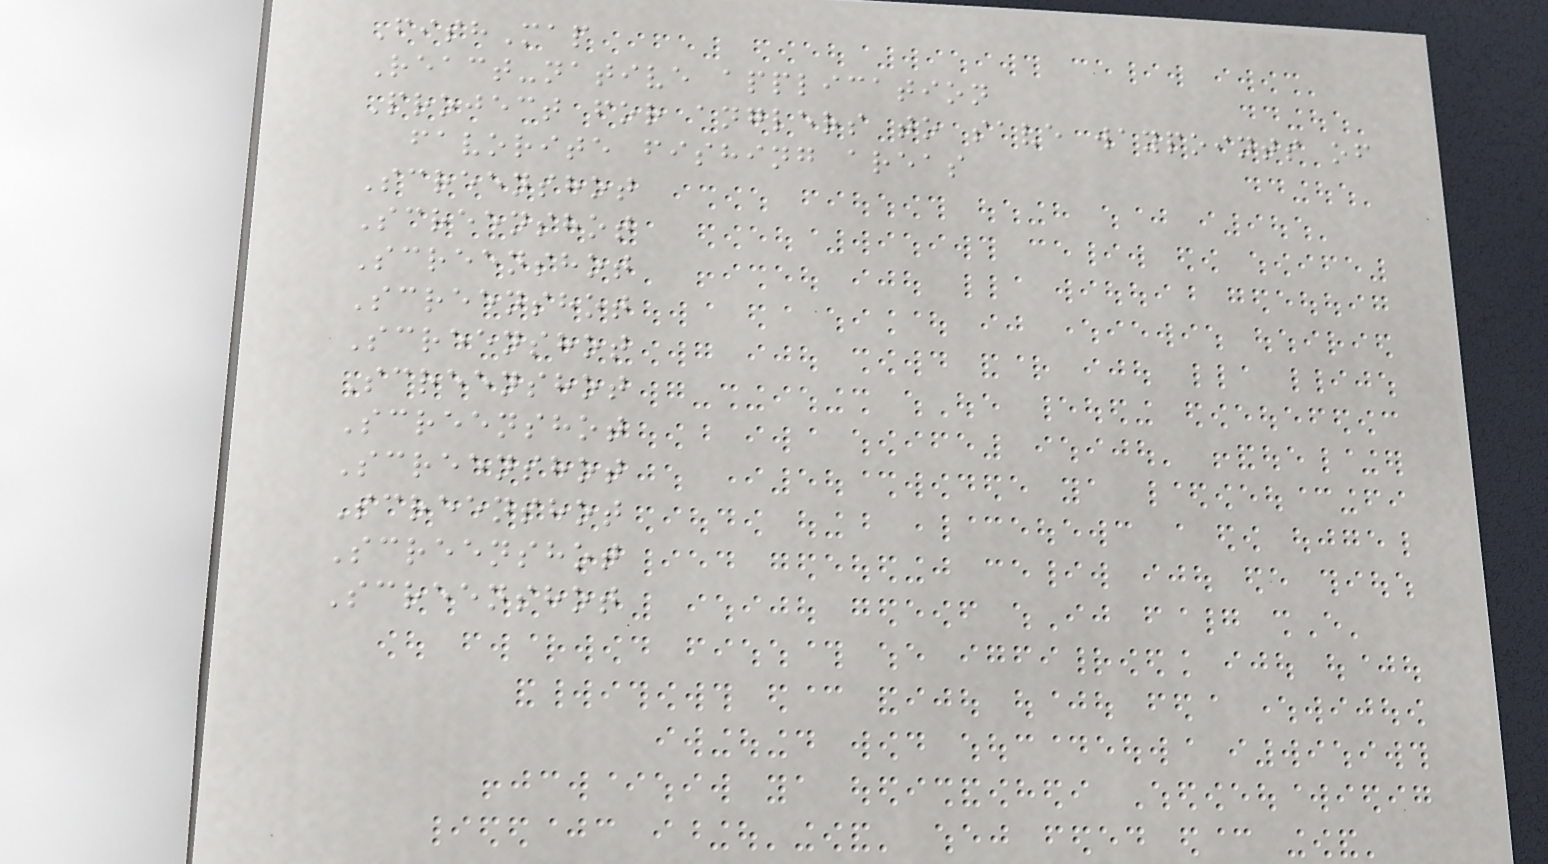FishMap
React-native application
Project for anglers to save waypoints of
favorite fishing areas
Screenshot
Screenshot
Screenshot
Screenshot
Screenshot
Screenshot
Screenshot
Screenshot
Screenshot
Screenshot
Screenshot
